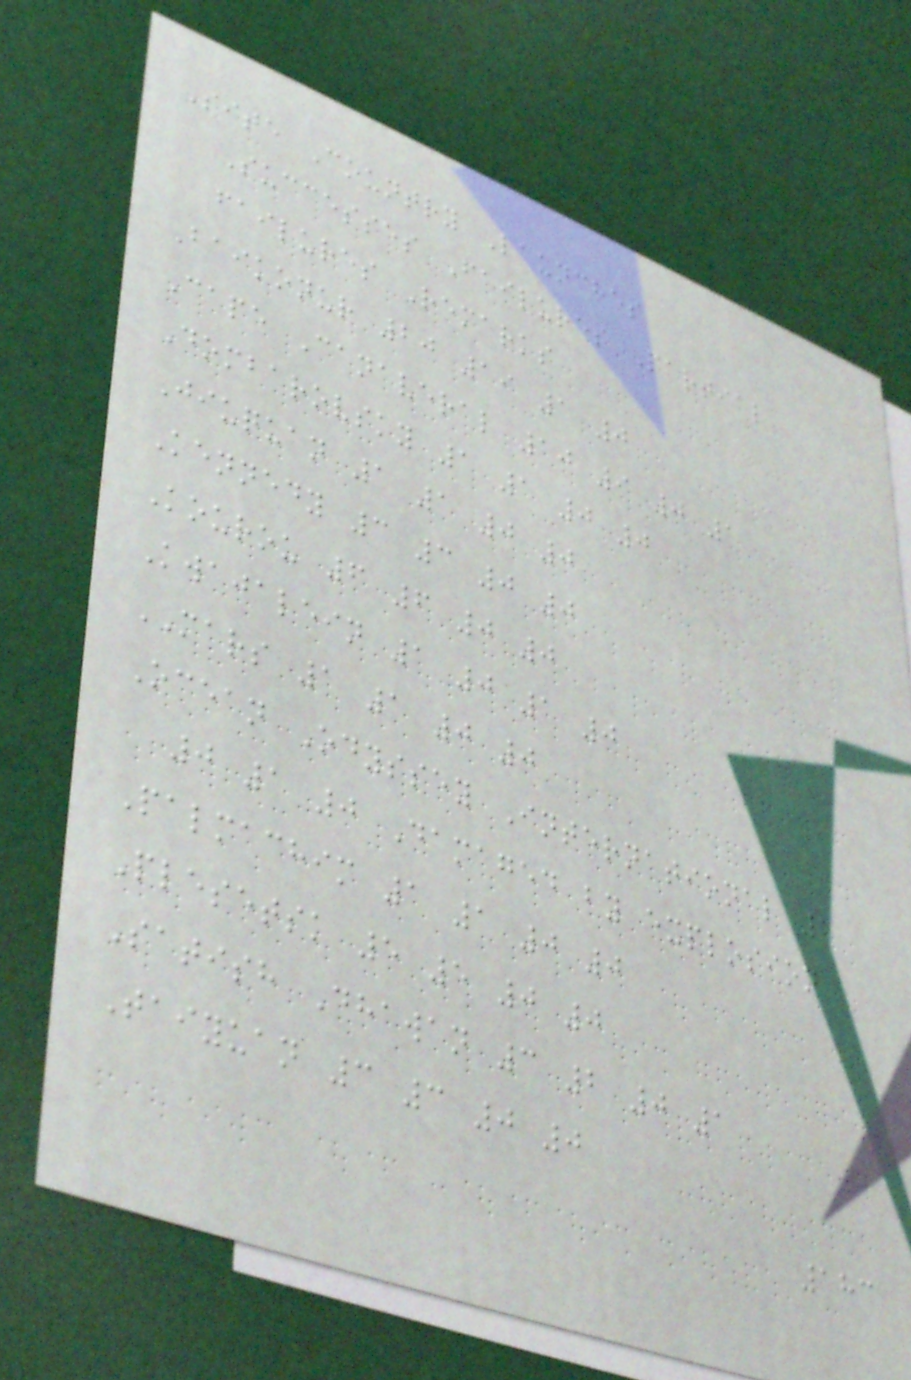Site Country Launches
Successes Failures Partial
failures Remarks
Baikonur 20 19 1 0
Cape Canaveral 10 9 0 1
Dombarovsky 1 1 0 0
Jiuquan 1 1 0 0
Kennedy 3 3 0 0
Kourou 6 6 0 0
Kwajalein 1 0 1 0
MARS 1 1 0 0
Ocean Odyssey International 1
0 1 0 Damaged by explosion
Palmachim 1 1 0 0
Plesetsk 5 5 0 0
Satish Dhawan 3 2 0 1
Taiyuan 3 3 0 0
183
